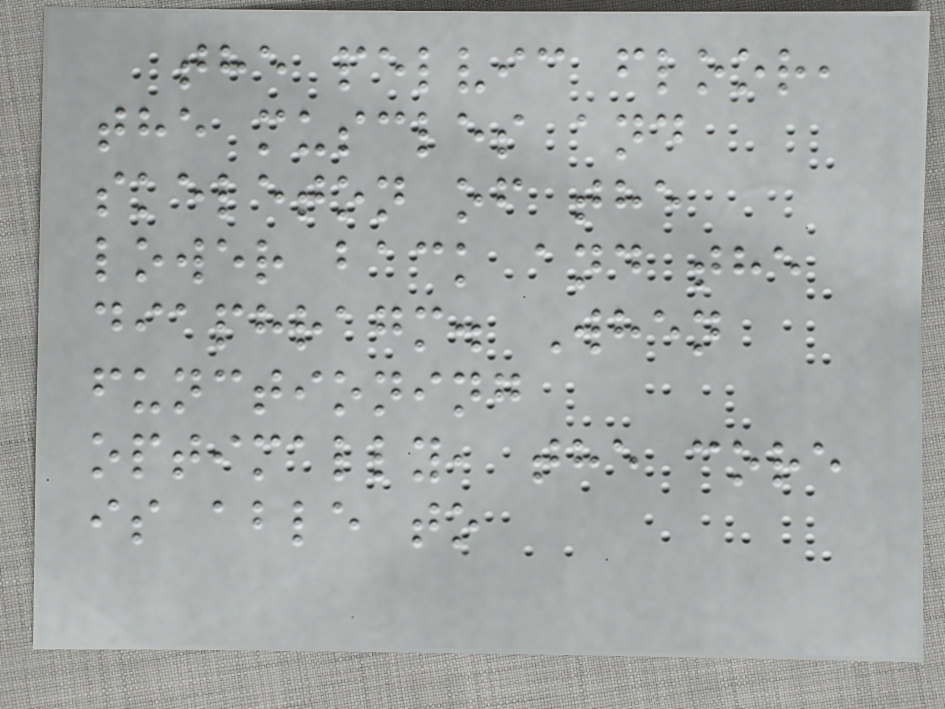the pelvic floor,
the muscles and
skeleton of the
lower back and the
diaphragm. When
functioning
optimally, the core
is able to
